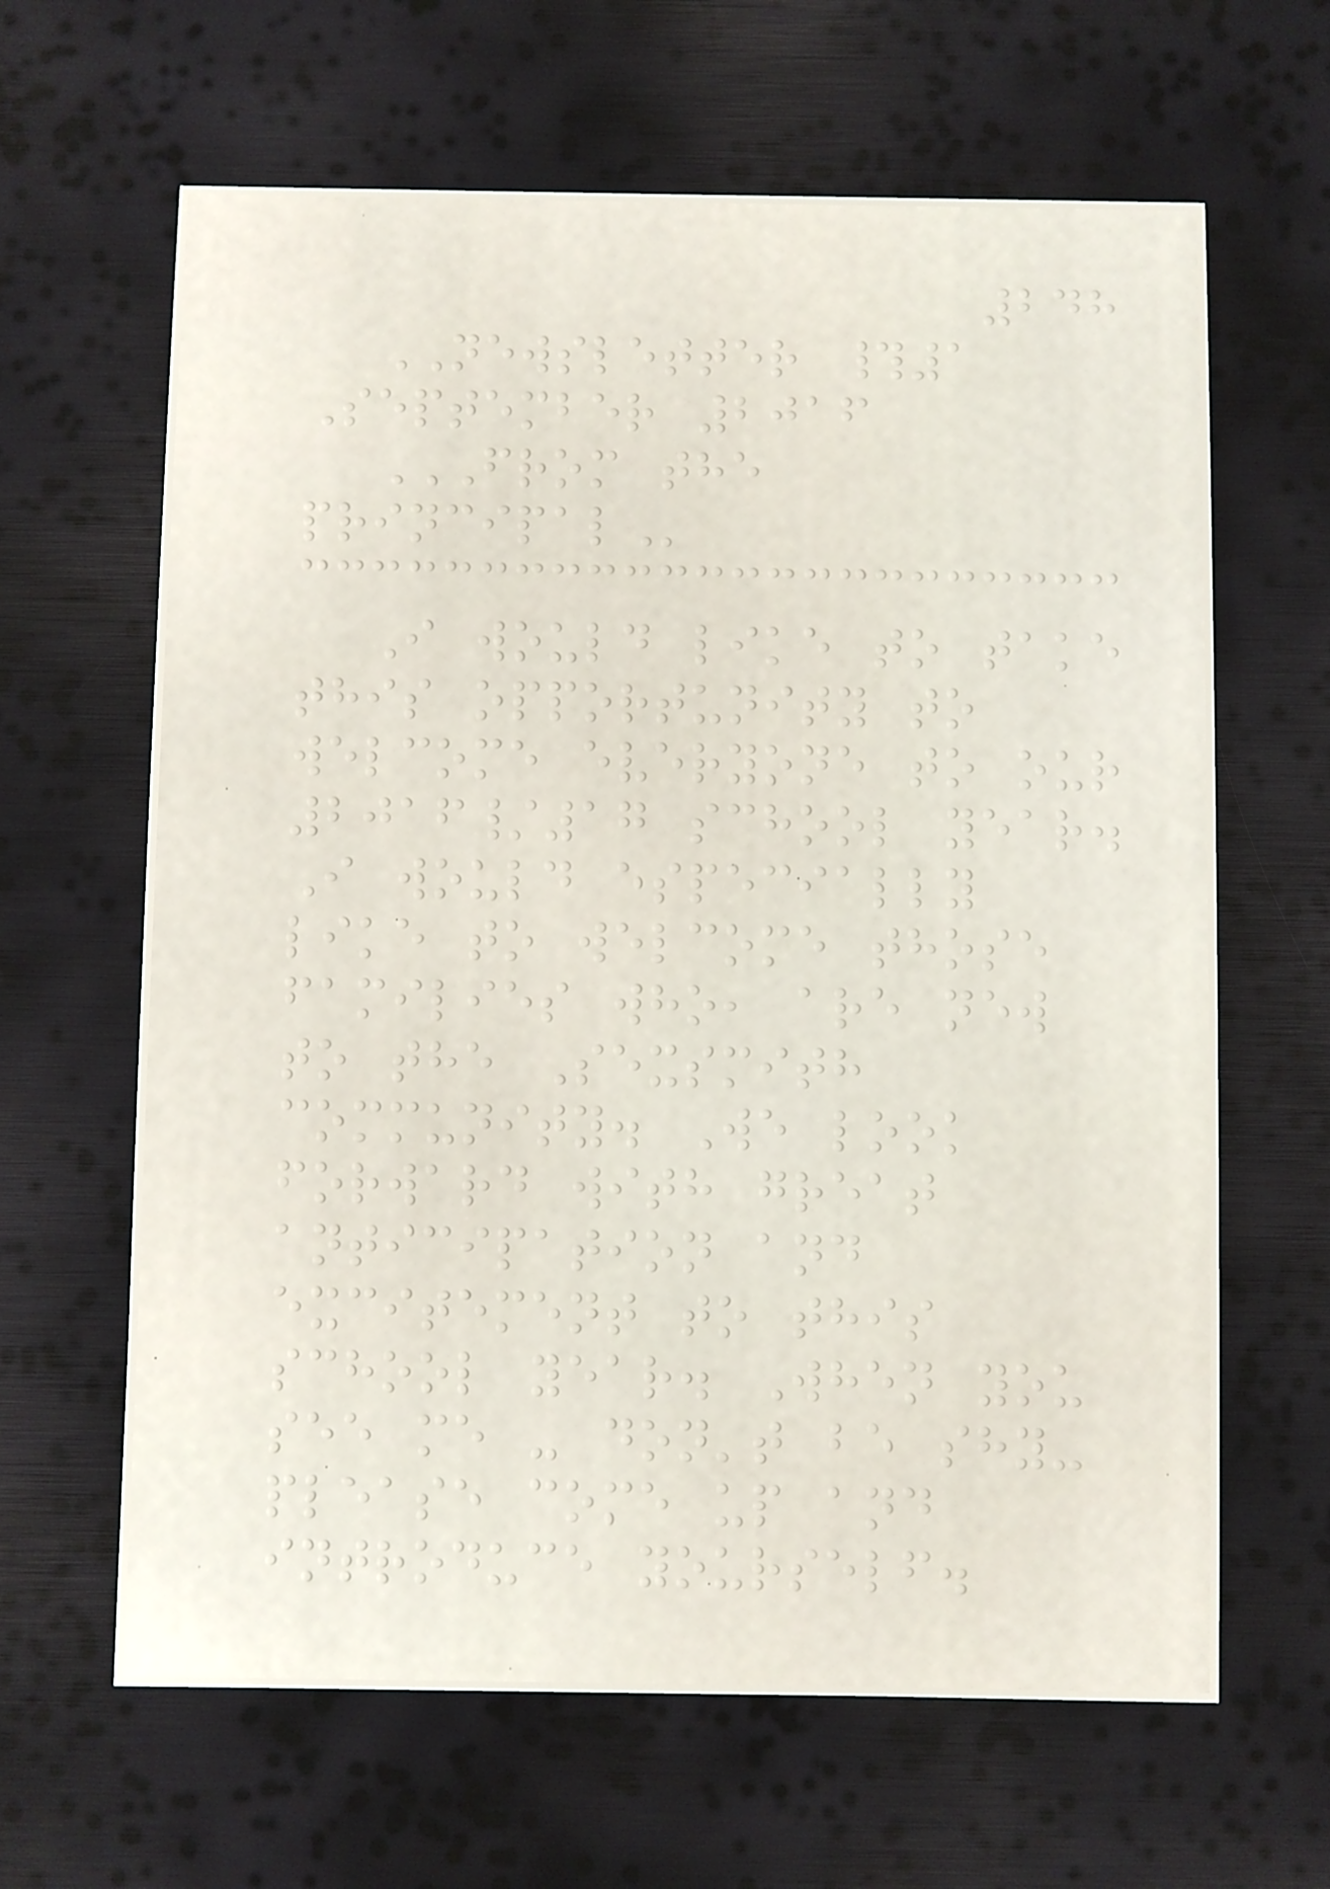248
NEWSLETTER #1
September 2016
FROM THE
PRINCIPAL
I would like to take
this opportunity to
welcome everyone to our
2016/17 school year.
I would especially
like to welcome those
families who, are new
to the Sexsmith
community. We look
forward with great
anticipation and
excitement to this
school year. When you
see me - don't be shy-
please come up and
introduce yourself.
